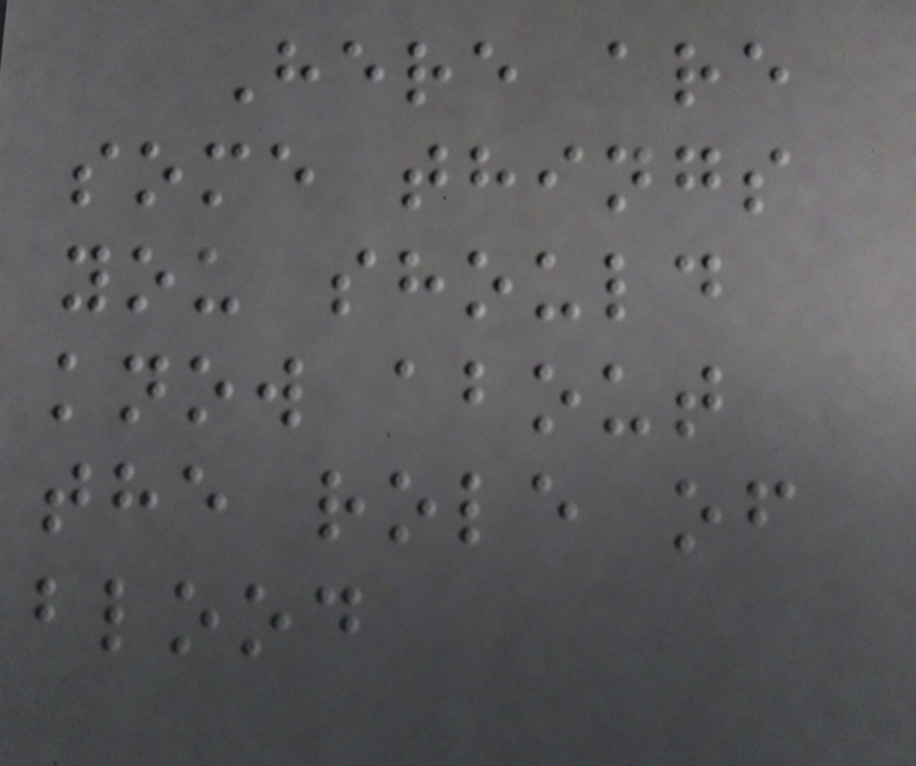Here are
some things
you should
know about
the role of
blood
